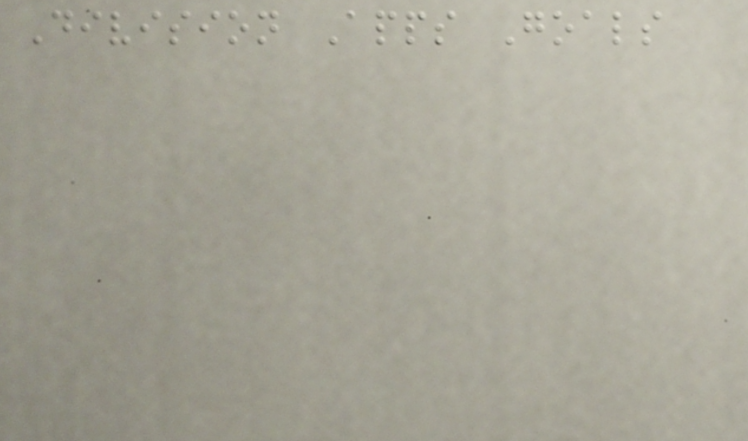Division Apps Goals
